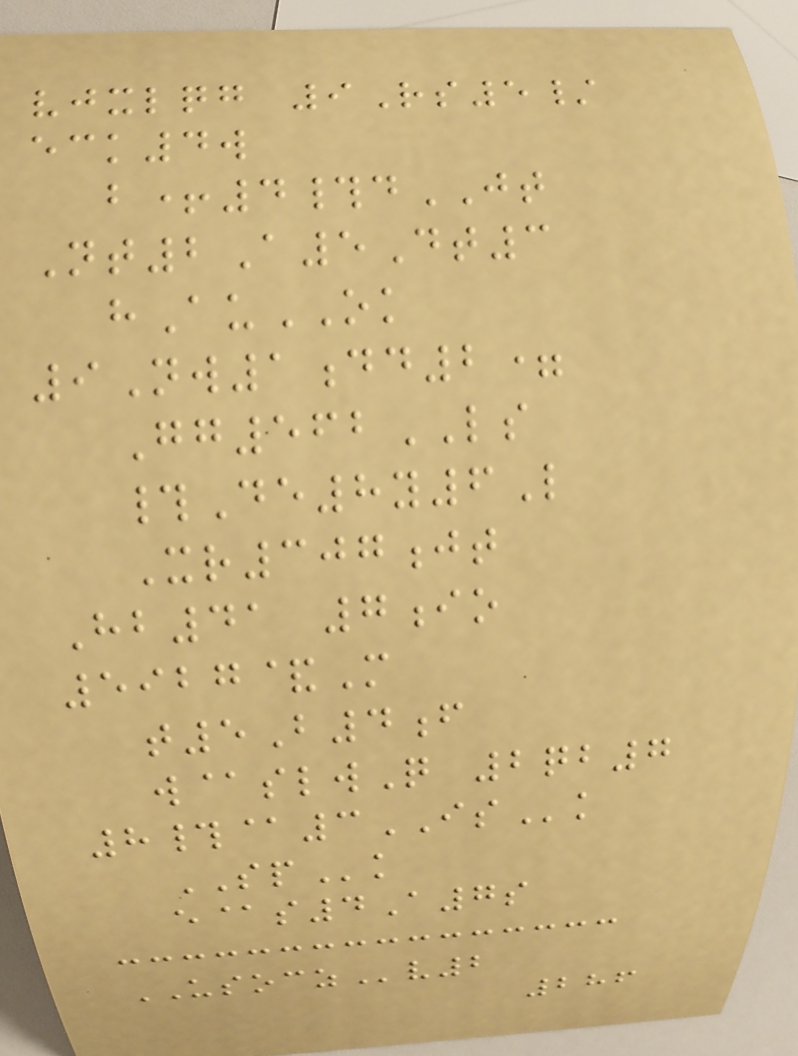vjxlqg 9Rs5/
eck4w
b+4#dJT
Nt2A5Dt3
hAuOK
9Nw1dd2=
Gg562LS
#De8y6L
Xr307jt
Hb41 7io
5927&M
t5B4f
w@slwQ 2qb7
8#@3ISk
SPk
e@s4A7s
USOCZv2
286
